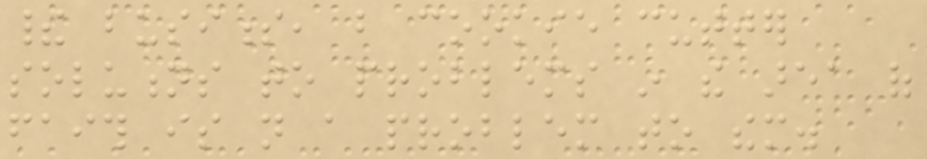their business, but cookie cutter
solutions to problems in the area of
faith is not a problem to them.
